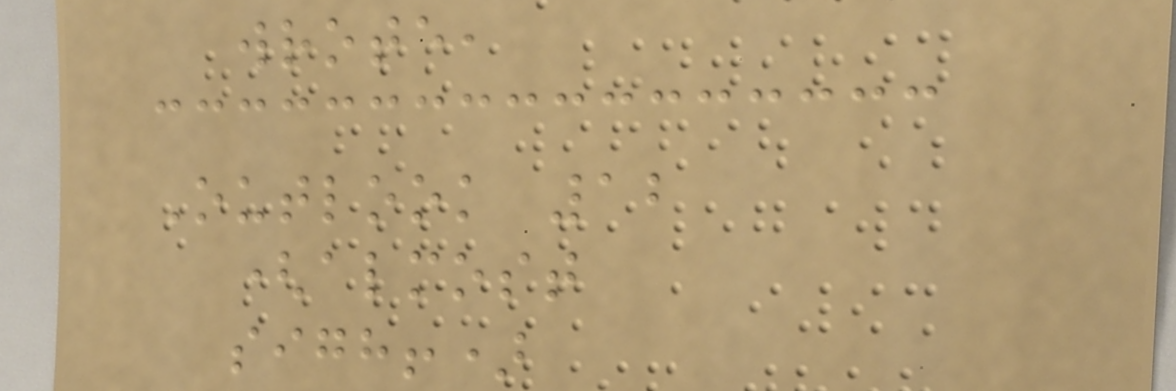wrote,
Outlook 12
(almost
sigh!)
